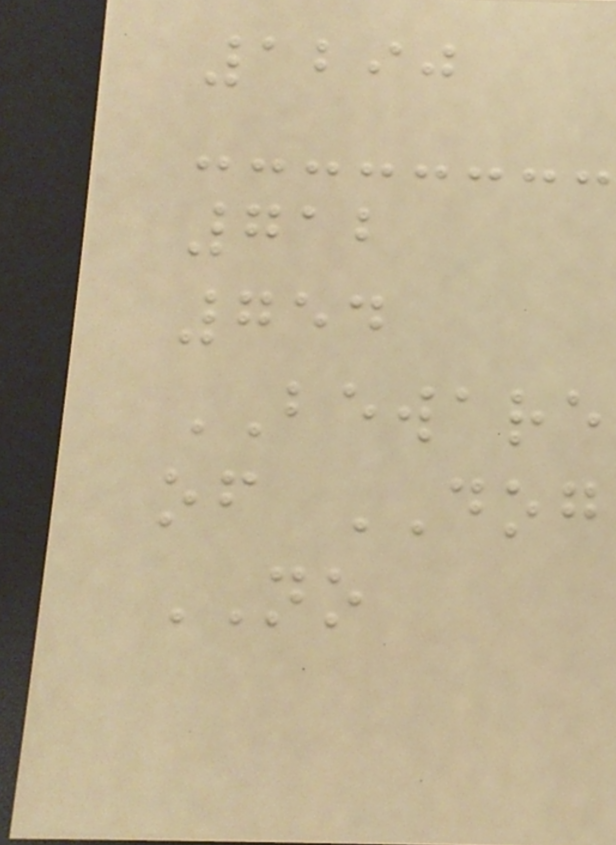1290
712
754
BEWARE
of DOG
NO
